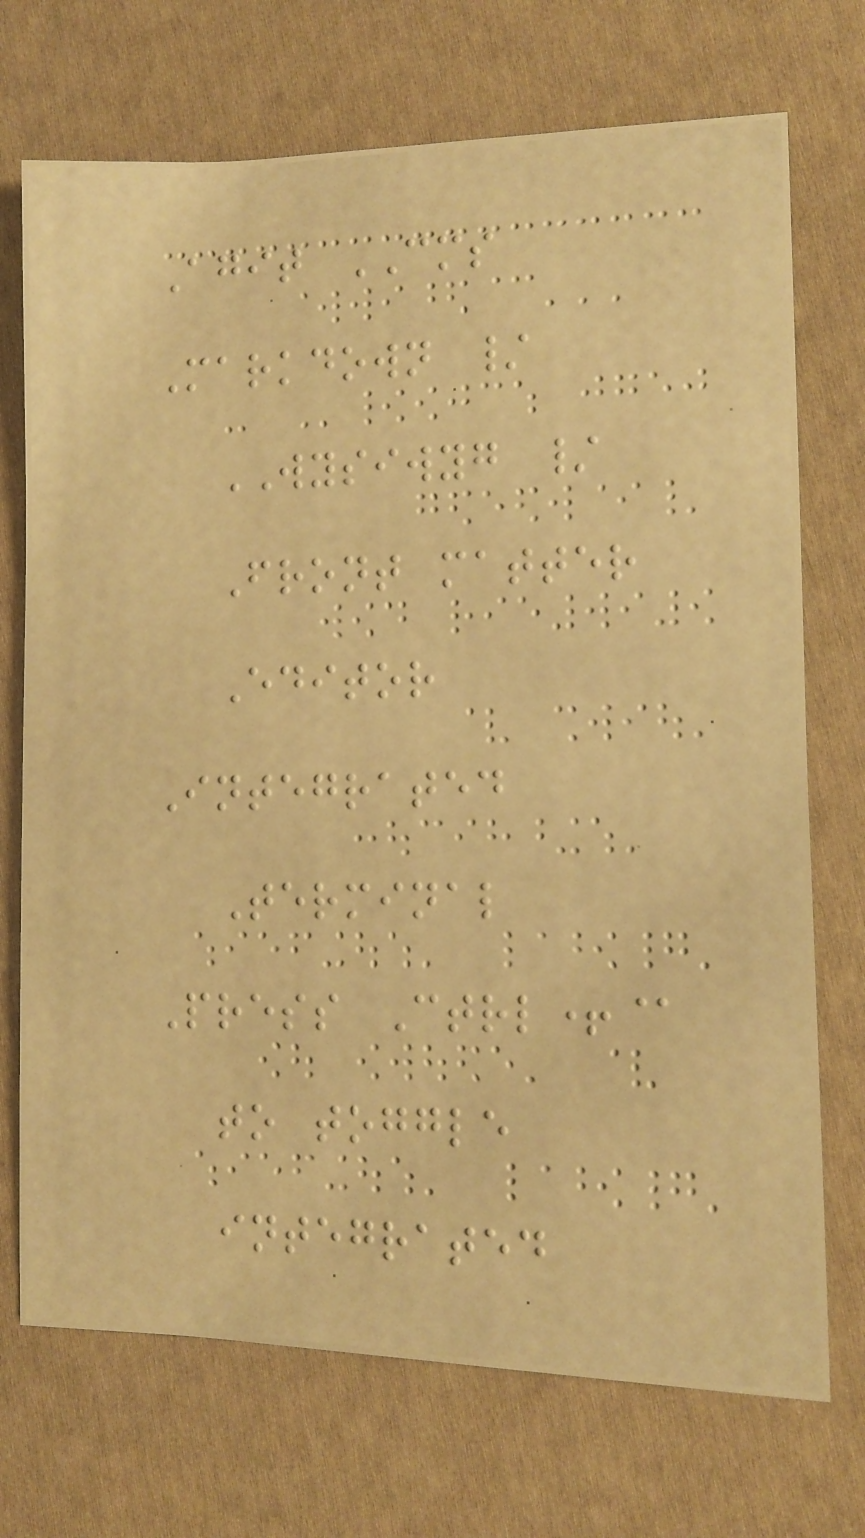Agit CMS
Markdown /
WYSIWYG /
Front matter
Editor
Integrated
Terminal
Press Ctrl+@
to toggle
integrated
